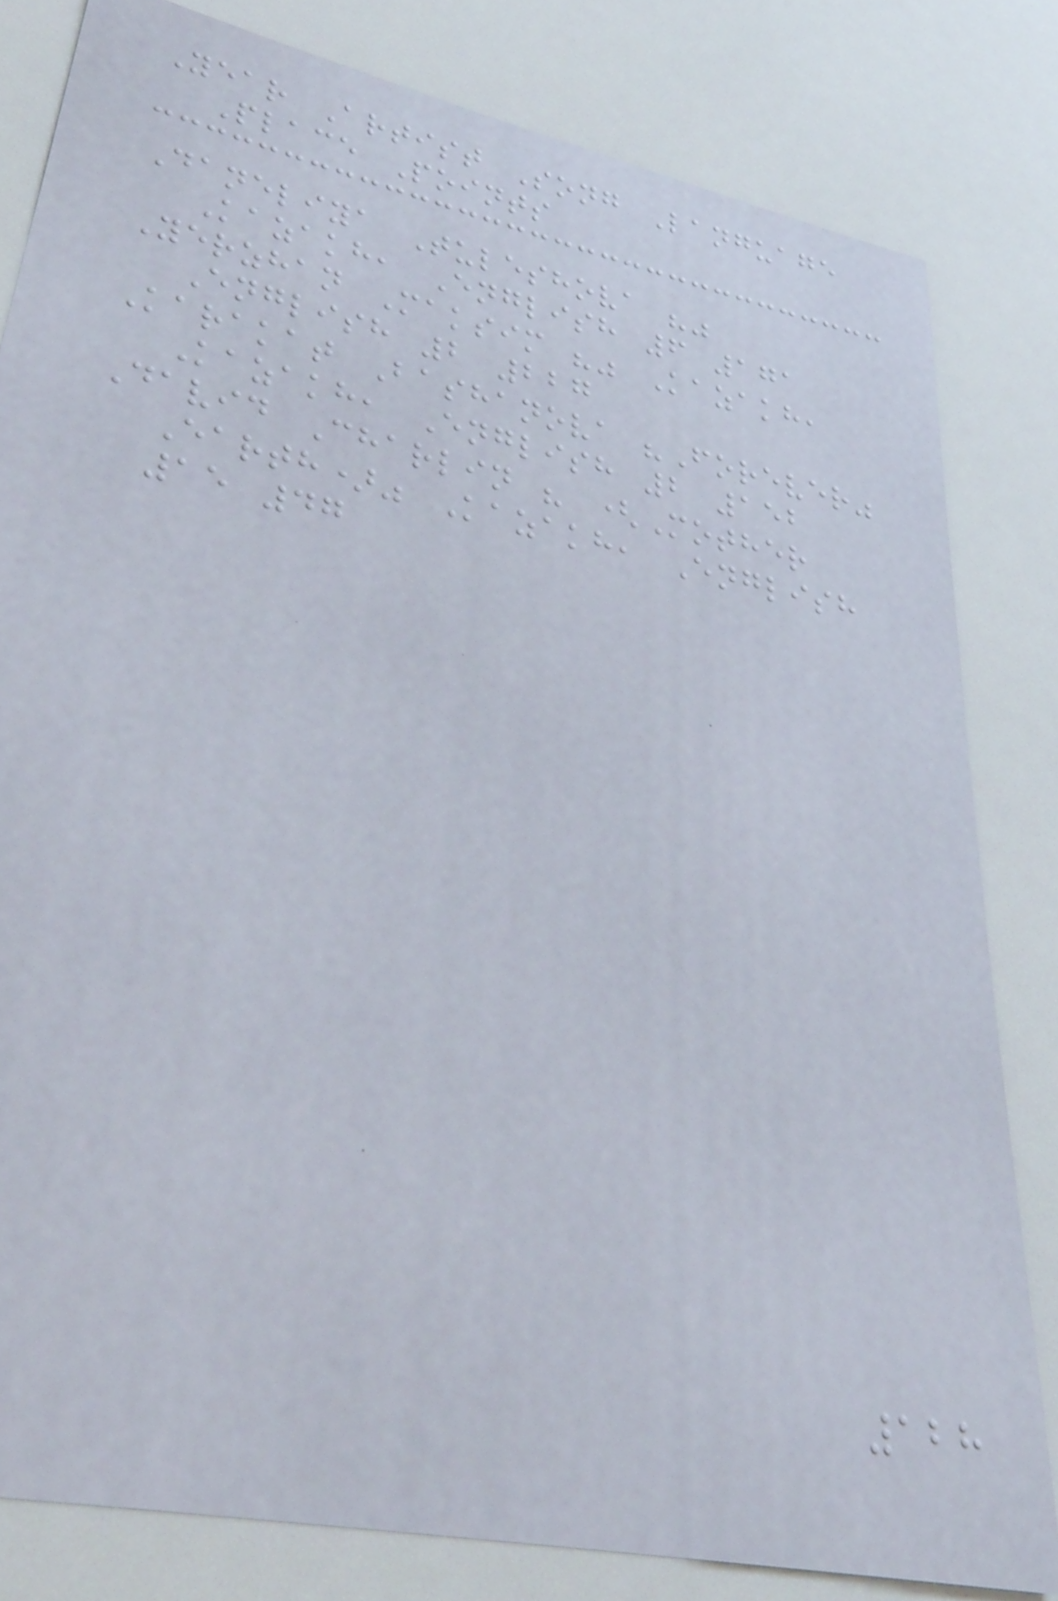Year Artist Song Language
Place Points
Daneliya Tuleshova ""
Kazakh, English 6 171
Yerzhan Maksim "" Kazakh,
English 2 227
Karakat Bashanova "Forever"
Kazakh, English 2 152
David Charlin " (Mother
Earth)" Kazakh, English
15 47
128
